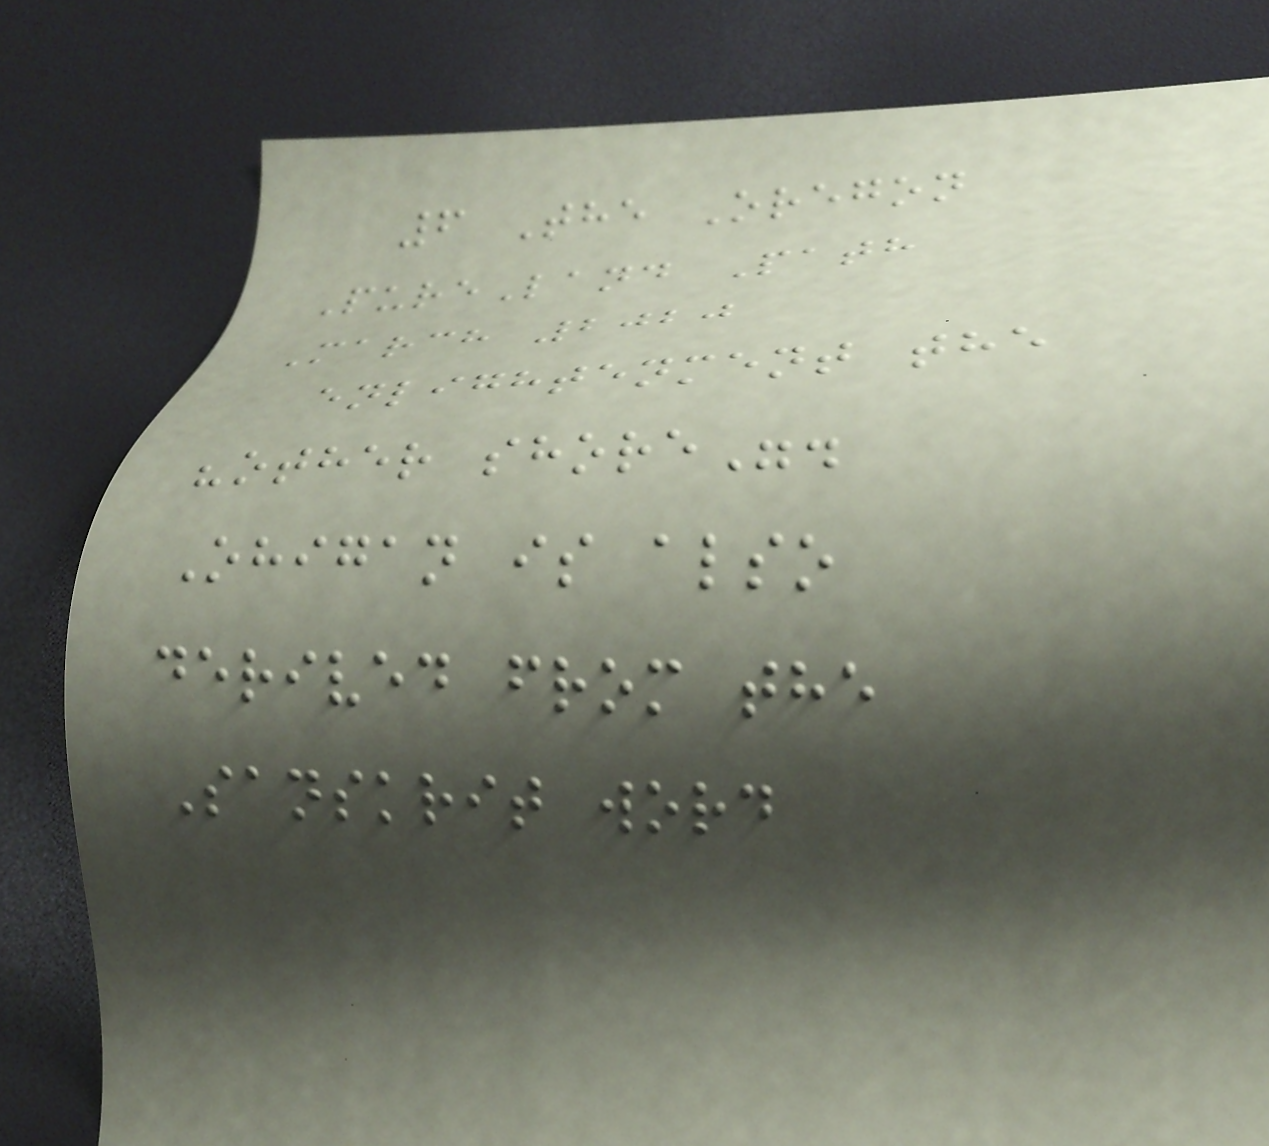6 The Oregon
PureLand Path
March 2020
enlightenment the
"other shore".
Ohigan is also
derived from the
Sanskrit word
